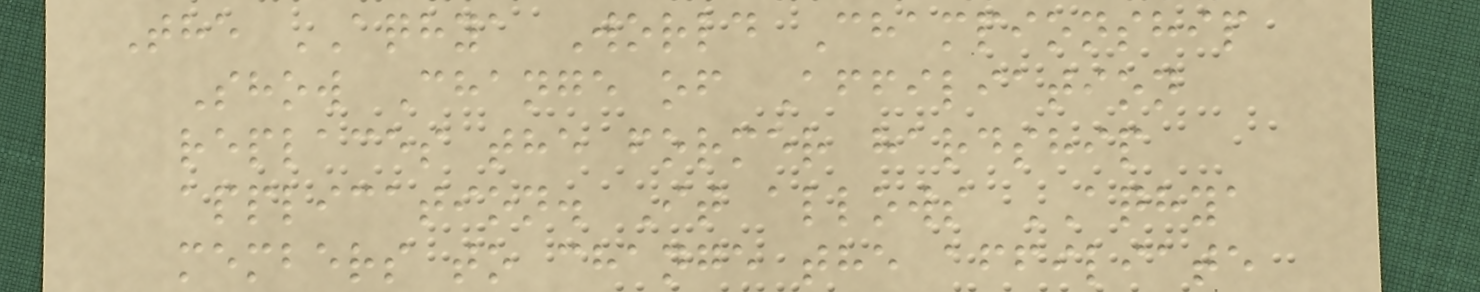The AQHYA World Championship
Show Change of Affiliation
replaces the former hardship
application. It allows AQHYA
members to change the affiliate
